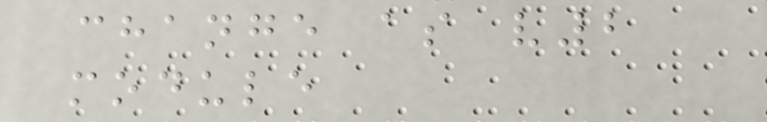change as v2
module
